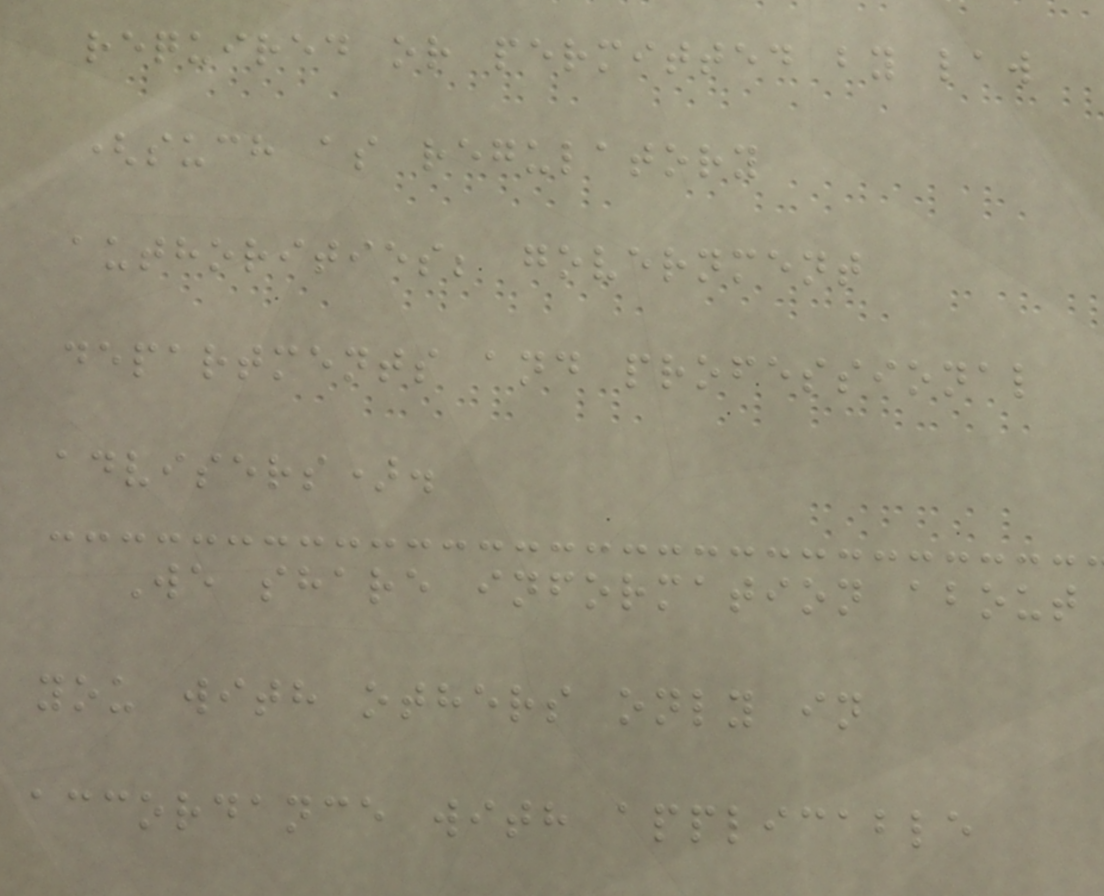required or permitted by law
(such as regulatory
authorities; government
departments and professional
advisers).
We share information about
you with others only in
accordance with applicable
